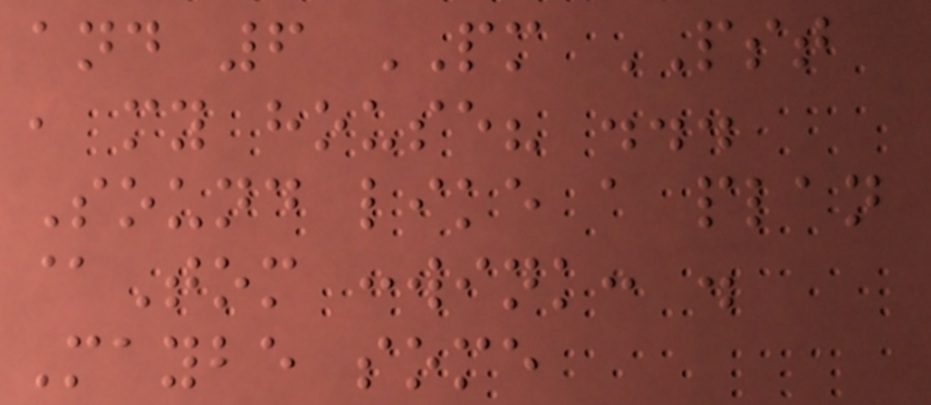and 6 PM PST
, my house? ...
Sound like a plan
@Tom :wink: .
Maybe some
